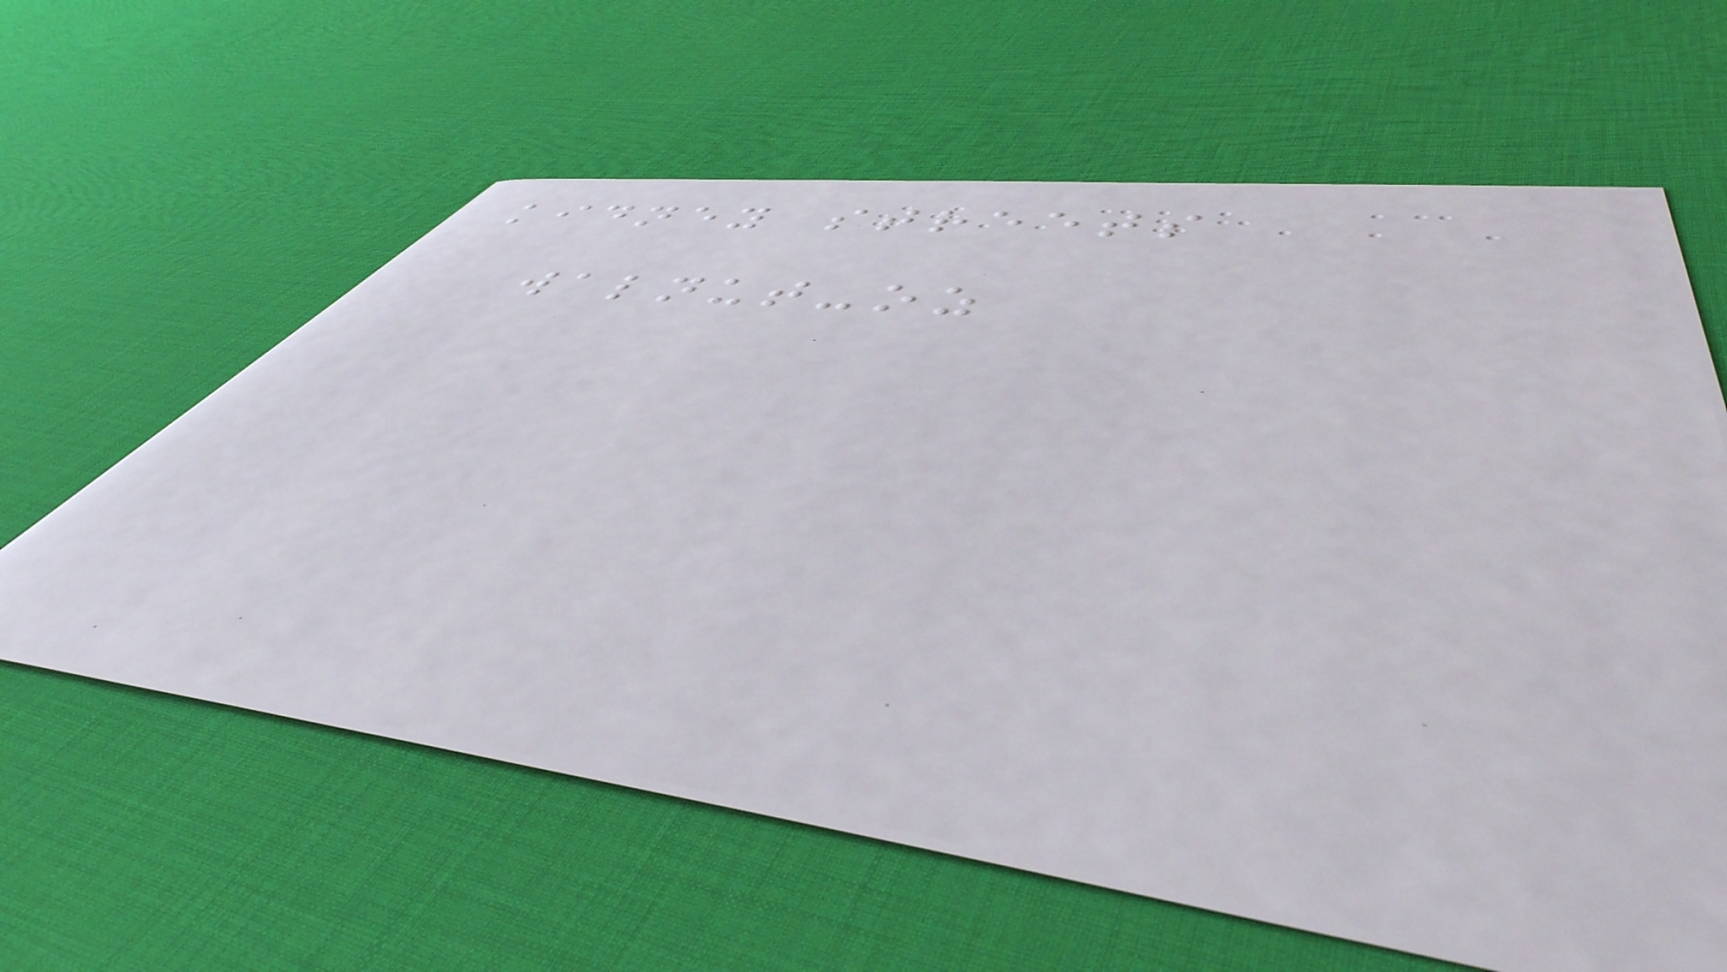kidney streets
walnut-oz
